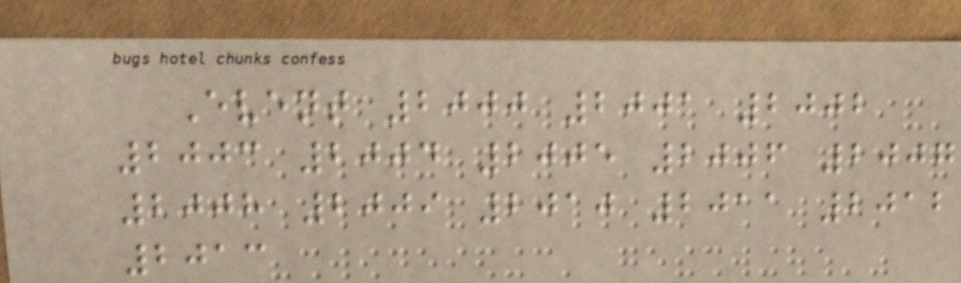Event 2000 2001 2002
2003 2004 2005 2006 2007
2008 2009 2010 2011 2012
2013
